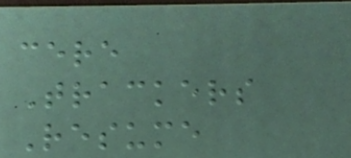cere
Trackers
Resume
